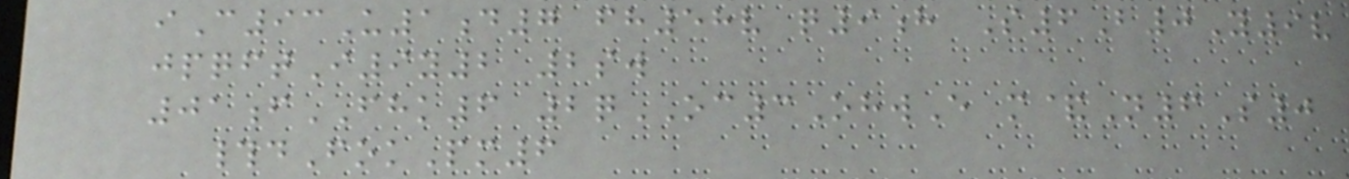iC93U1d7 fh58v q9h S6B0Y9v
jpqftI9y2 2sw
01fFHK6 2qOC3OhwE m&N6S0
#dFokPm6
